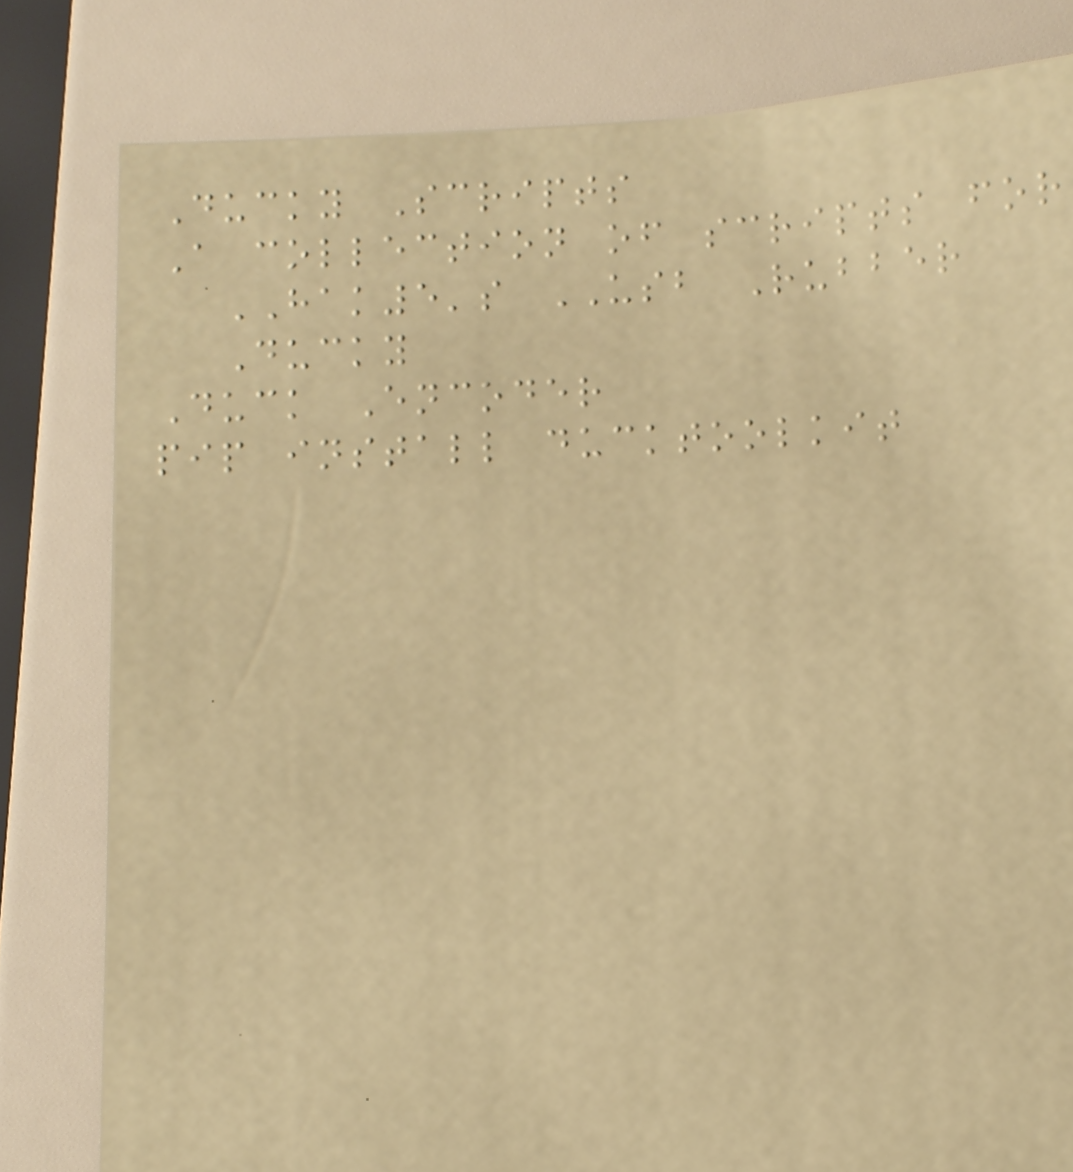Ducky Scripts
A collection of scripts for
HAK5's USB Rubber
Ducky
Duck Encoder
pip install ducktoolkit
